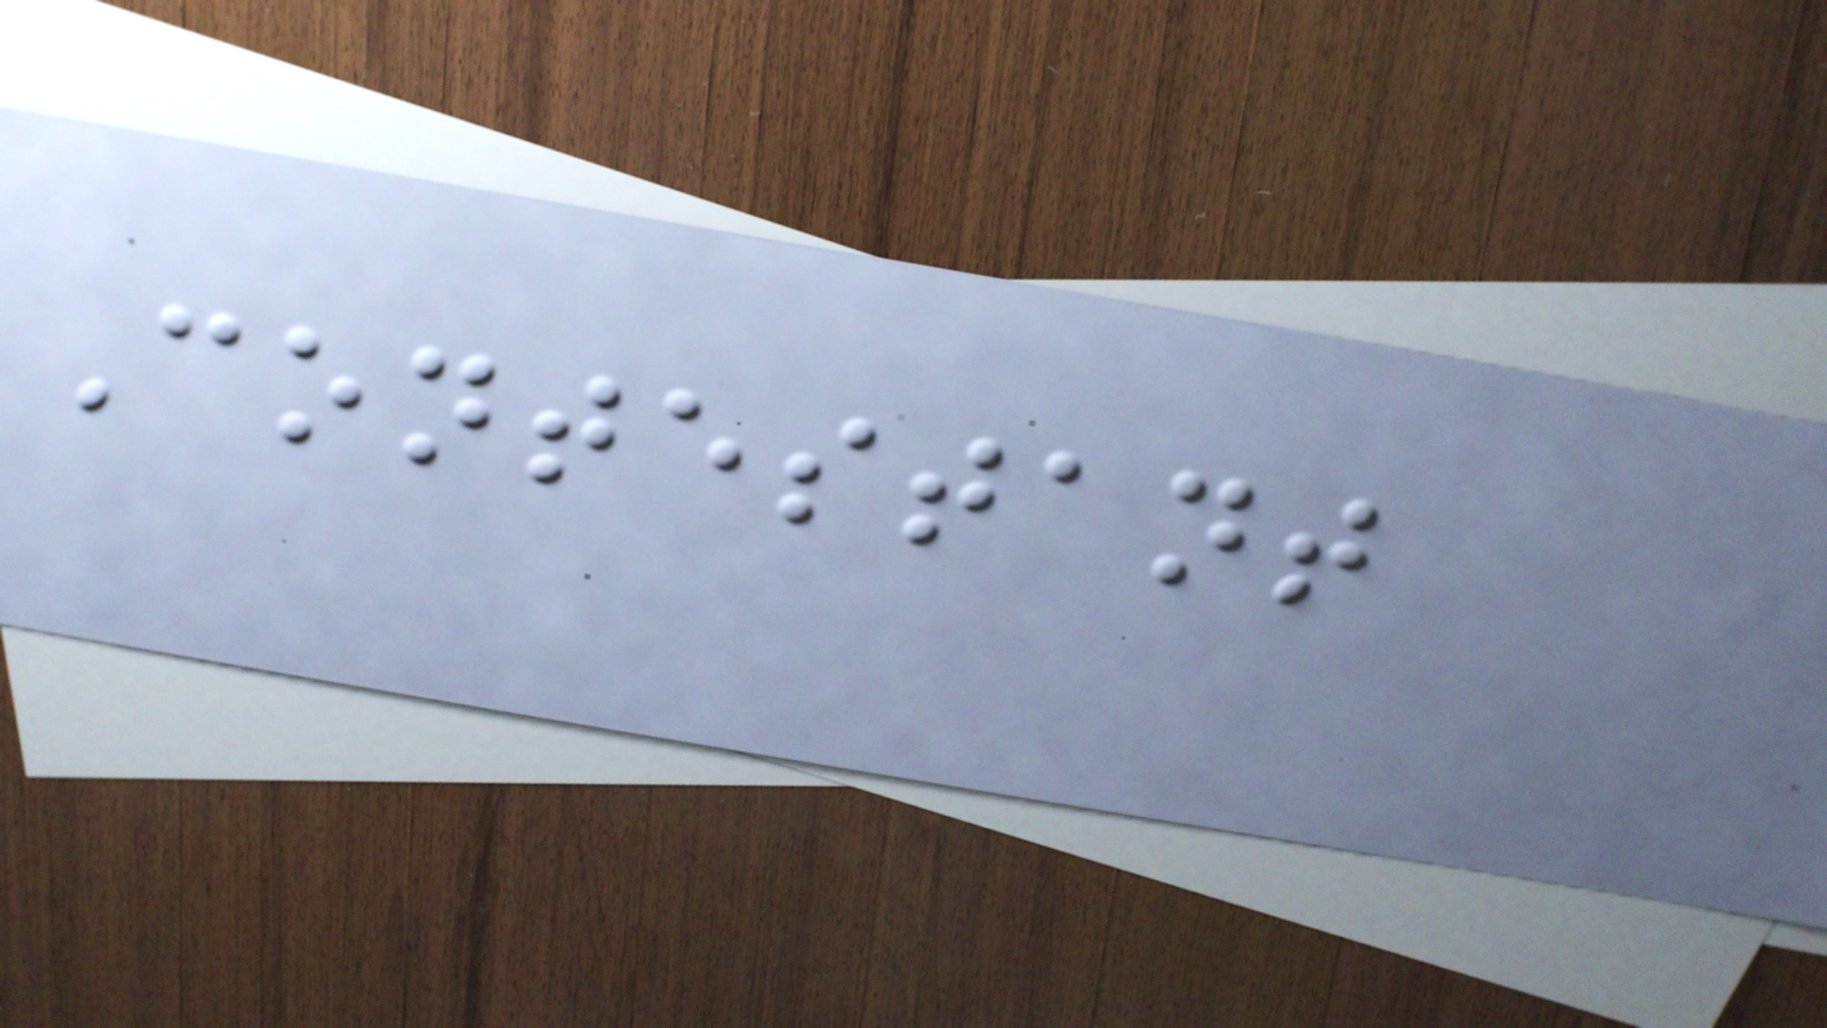Contestant
